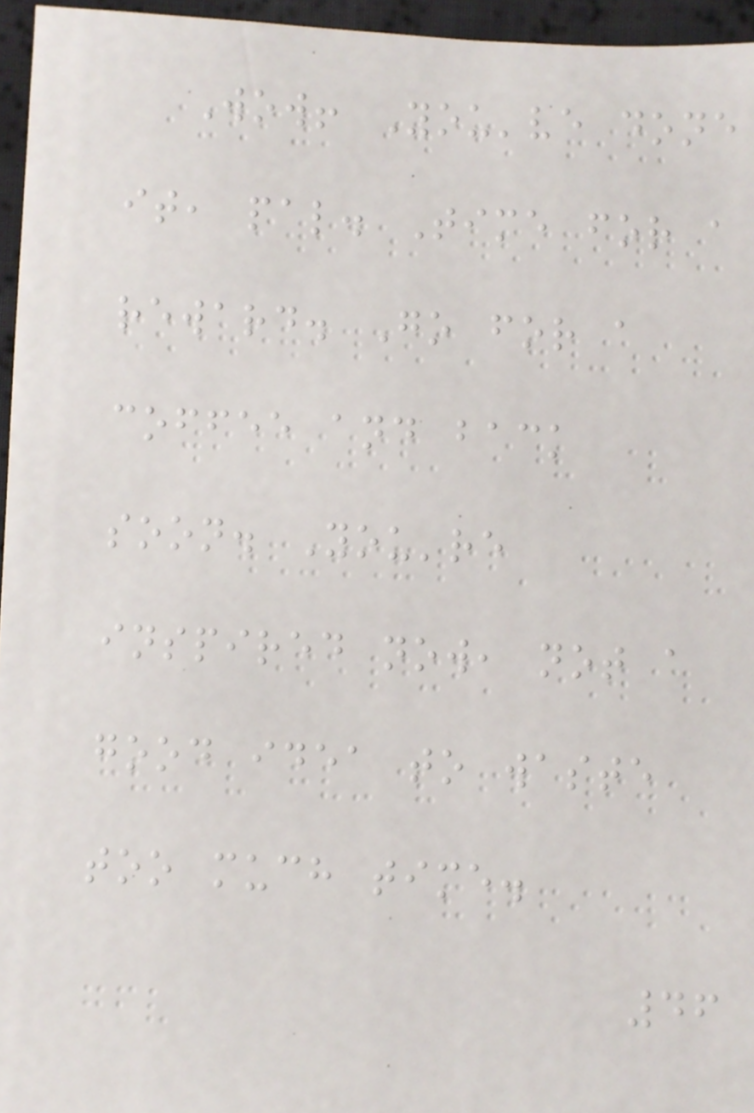Wow! You've done
it, pal. Time for a
reward. Go for a
coffee and back
soon. You're
inspired now, not a
good idea to waste
too much time.
46
